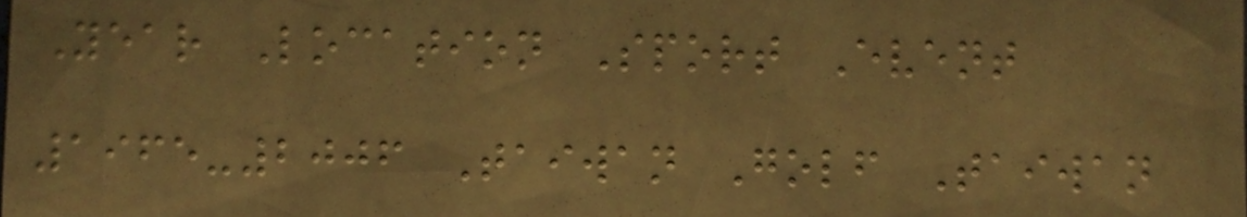Year Location Sport Event
1965-2006 Taiwan Golf Taiwan
